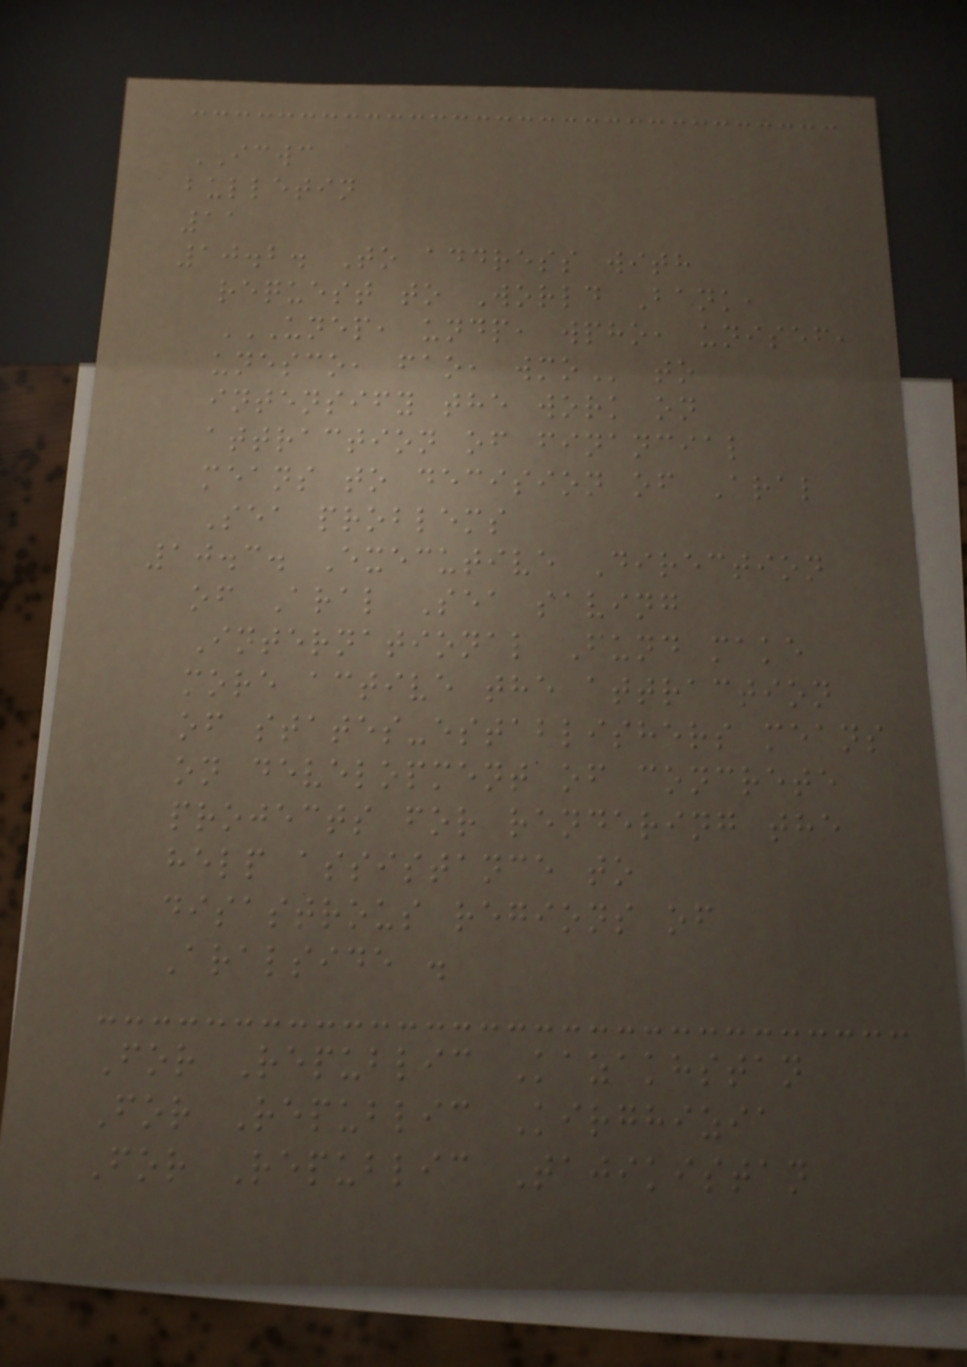ICWC
bulletin
11
10.2. To address with
request to World Bank,
UNEP, UNDP, WPHO, UNISEF,
UNESCO, FAO, WMO to
intensify the work on
attraction of financial
means to decision of Aral
Sea problems
10.3. Executive Direction
of Aral Sea saving
International Fund make
more active the attraction
of states-establishers means
on development of concrete
projects for rendering the
help assistance to
disastrous regions of
Aralside .
For Republic Kazakhstan
For Republic Kirghizia
For Republic Tajikistan
